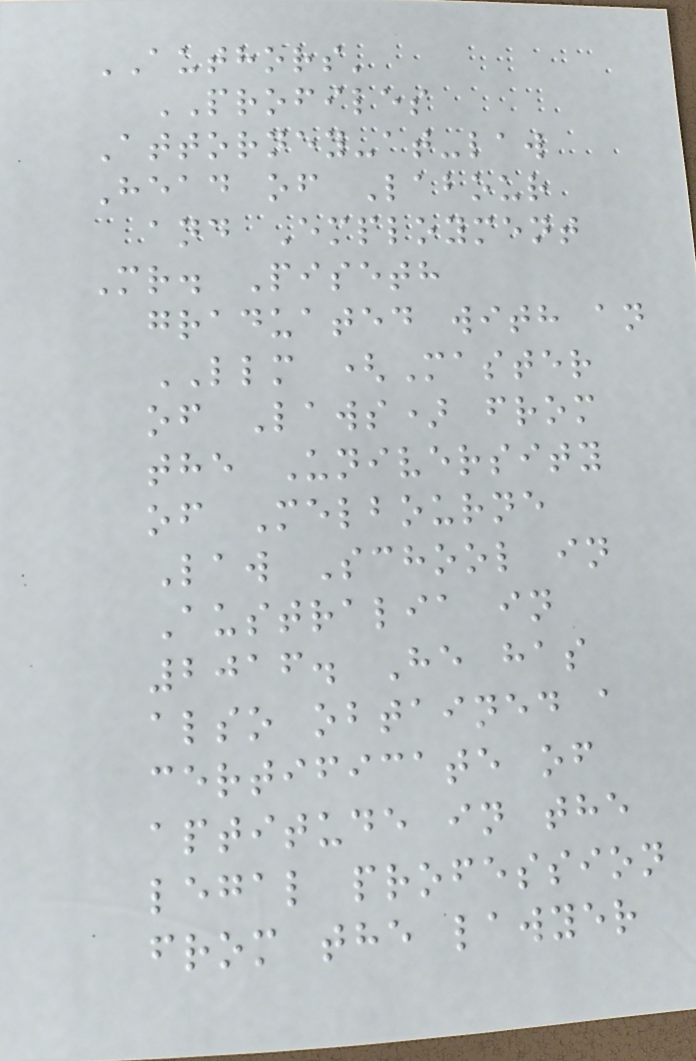AUTHORS'
PROFILES
Attorney-at-law
Head of Labour
and Employment
Mr. Piseth
graduated with an
LLM (Master
of Laws) from
the University
of Melbourne
Law School in
Australia in
2016. He has
also obtained a
certificate of
aptitude in the
legal profession
from the lawyer
